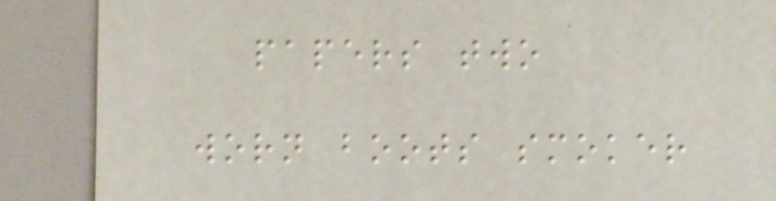papers two
worn boots smoker
